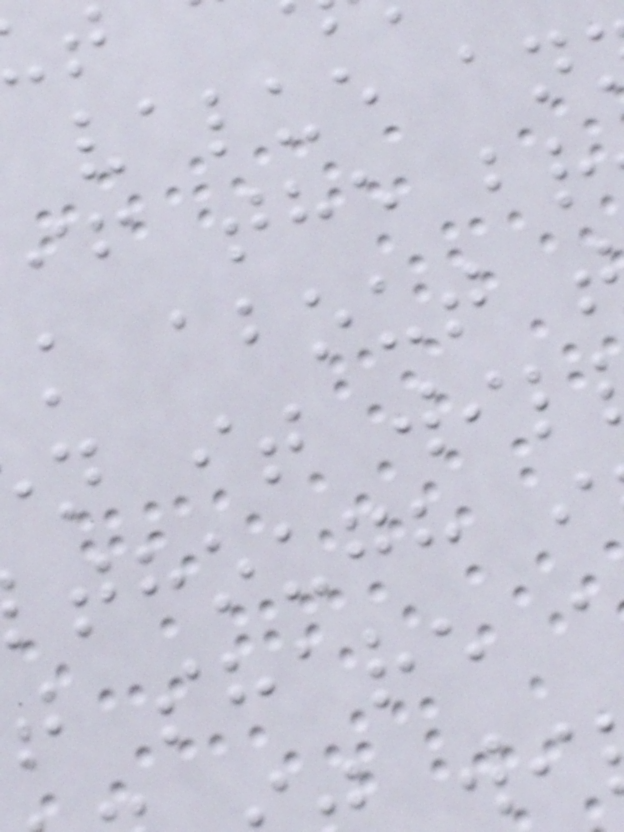value an
if the br
n it wil
though i
t share
